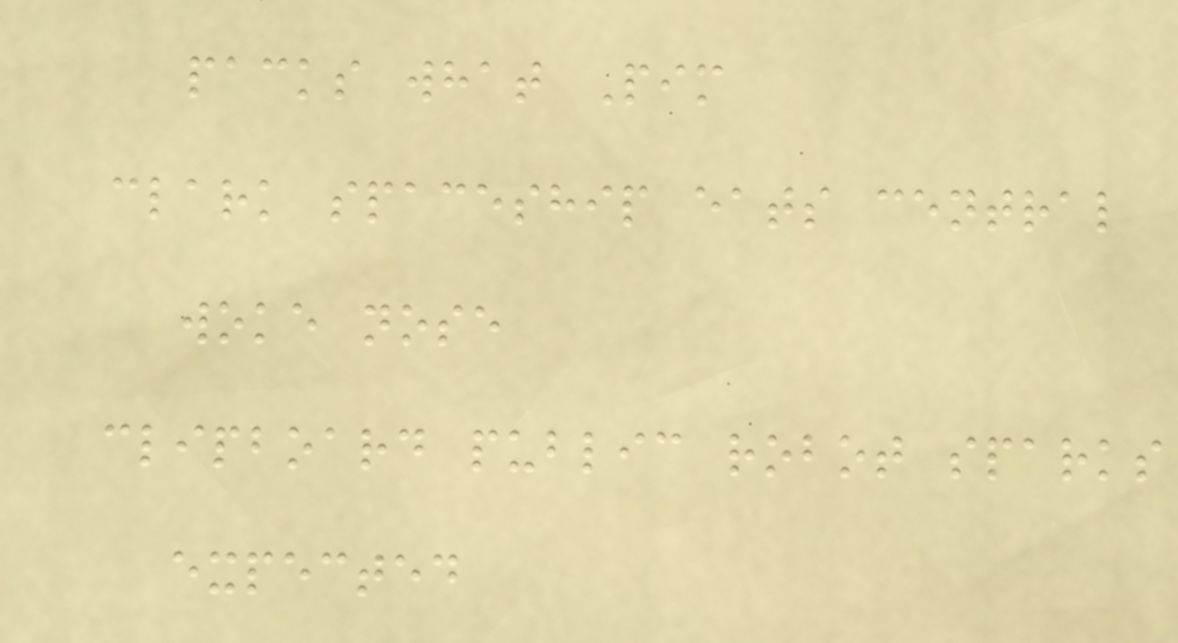packs what Pim
clark spaceship eats central
woke nose
clipboard public robot sparks
expected
